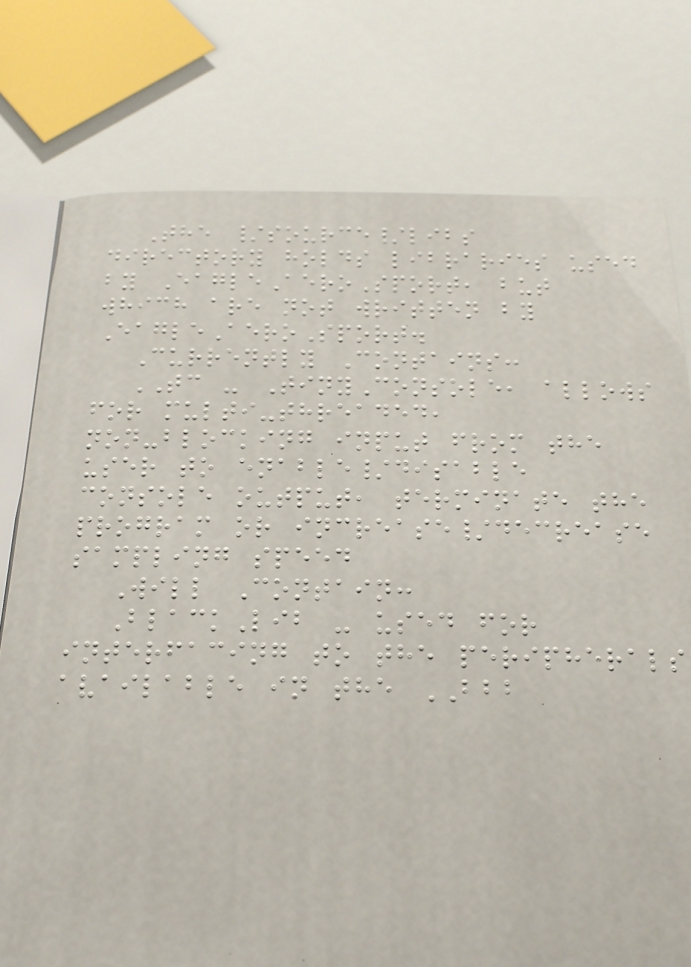The /source/libs
directory holds libraries used
by EagleAeroSport, but
which are not written by
EagleAeroSport.
Currently Contains:
TC - TinyConsole, allows
for multi-threaded,
non-blocking input from the
user to enable/disable
console output, terminate the
program or increase/decrease
sampling speed
Will Contain:
BlackLib - used for
interfacing to the peripherals
available in the BBB
